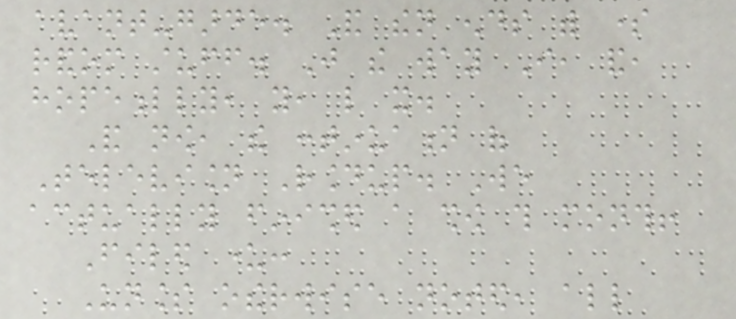avant-garde. And then ends with some
random stuff. Just the way I, and,
hopefully, you, like it.
And now, the continuation of
Television Roundup. We
actually finished a show this month!
Filed under:
Unless otherwise noted, all
